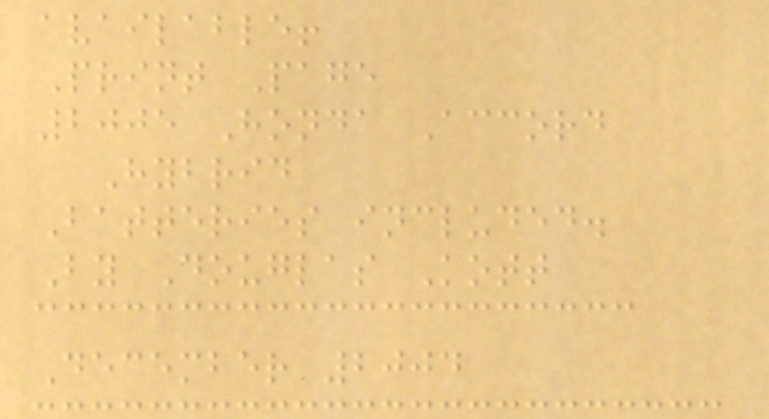available!
Print Page
2005 Honda Accord
Hybrid
Batteries included.
By Douglas Kott
December 2004
